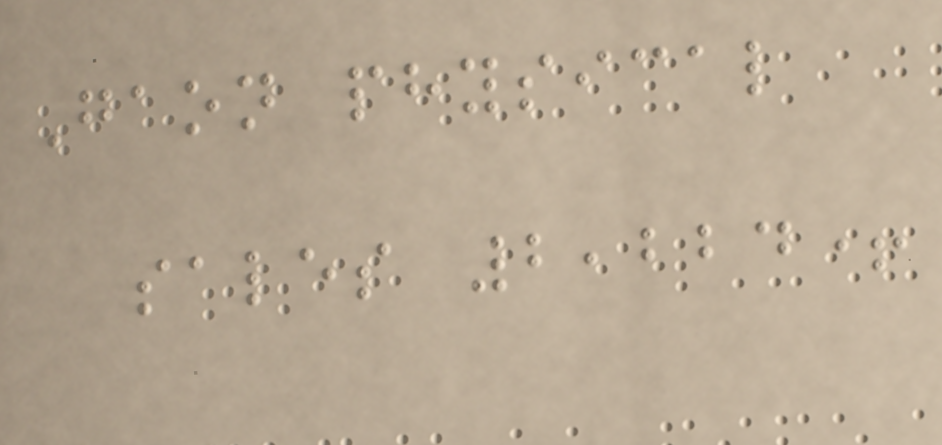Gaon physical
sales 2,224+
